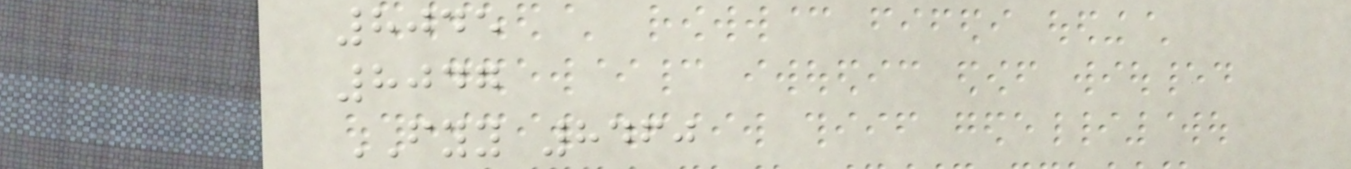8045
8047
FYY 8460
